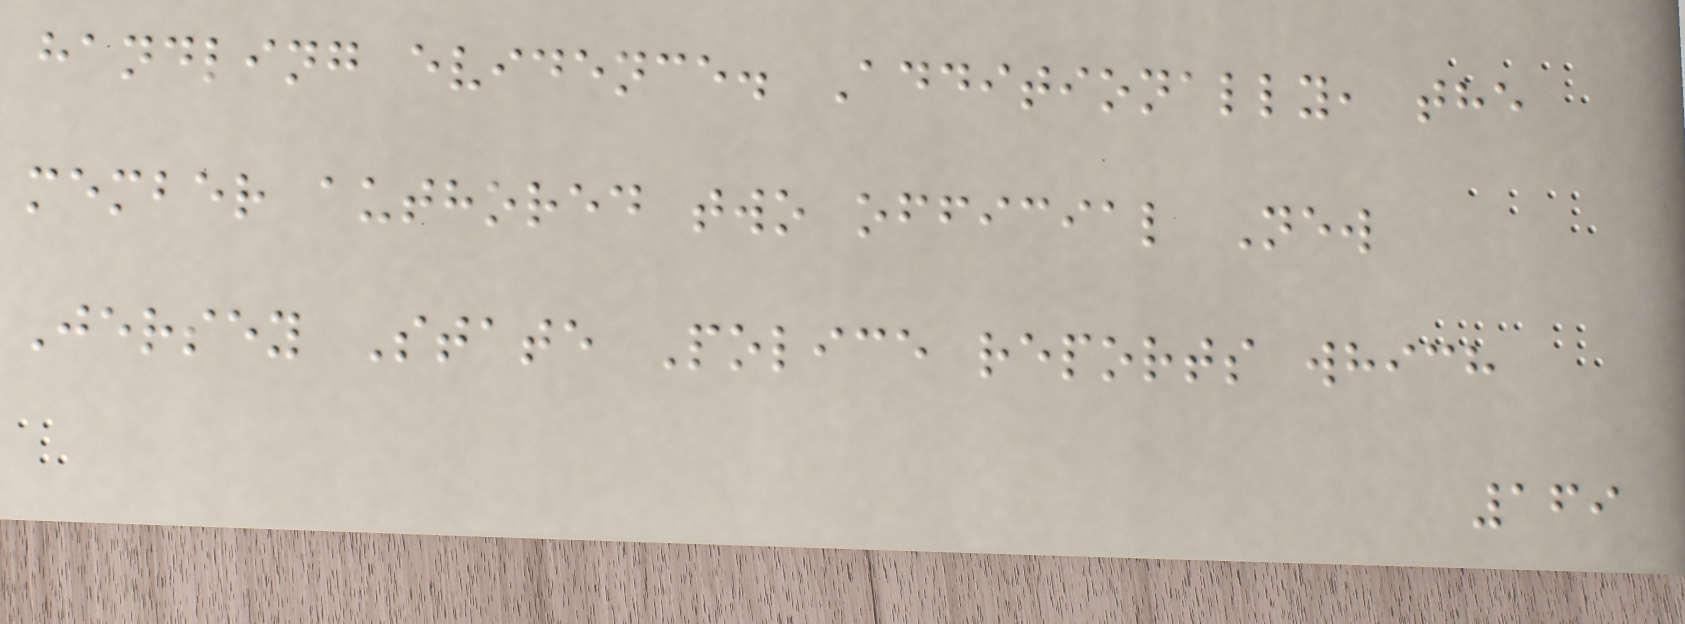handling evidence. Additionally, the
member authored two official New
Jersey State Police reports which
169
